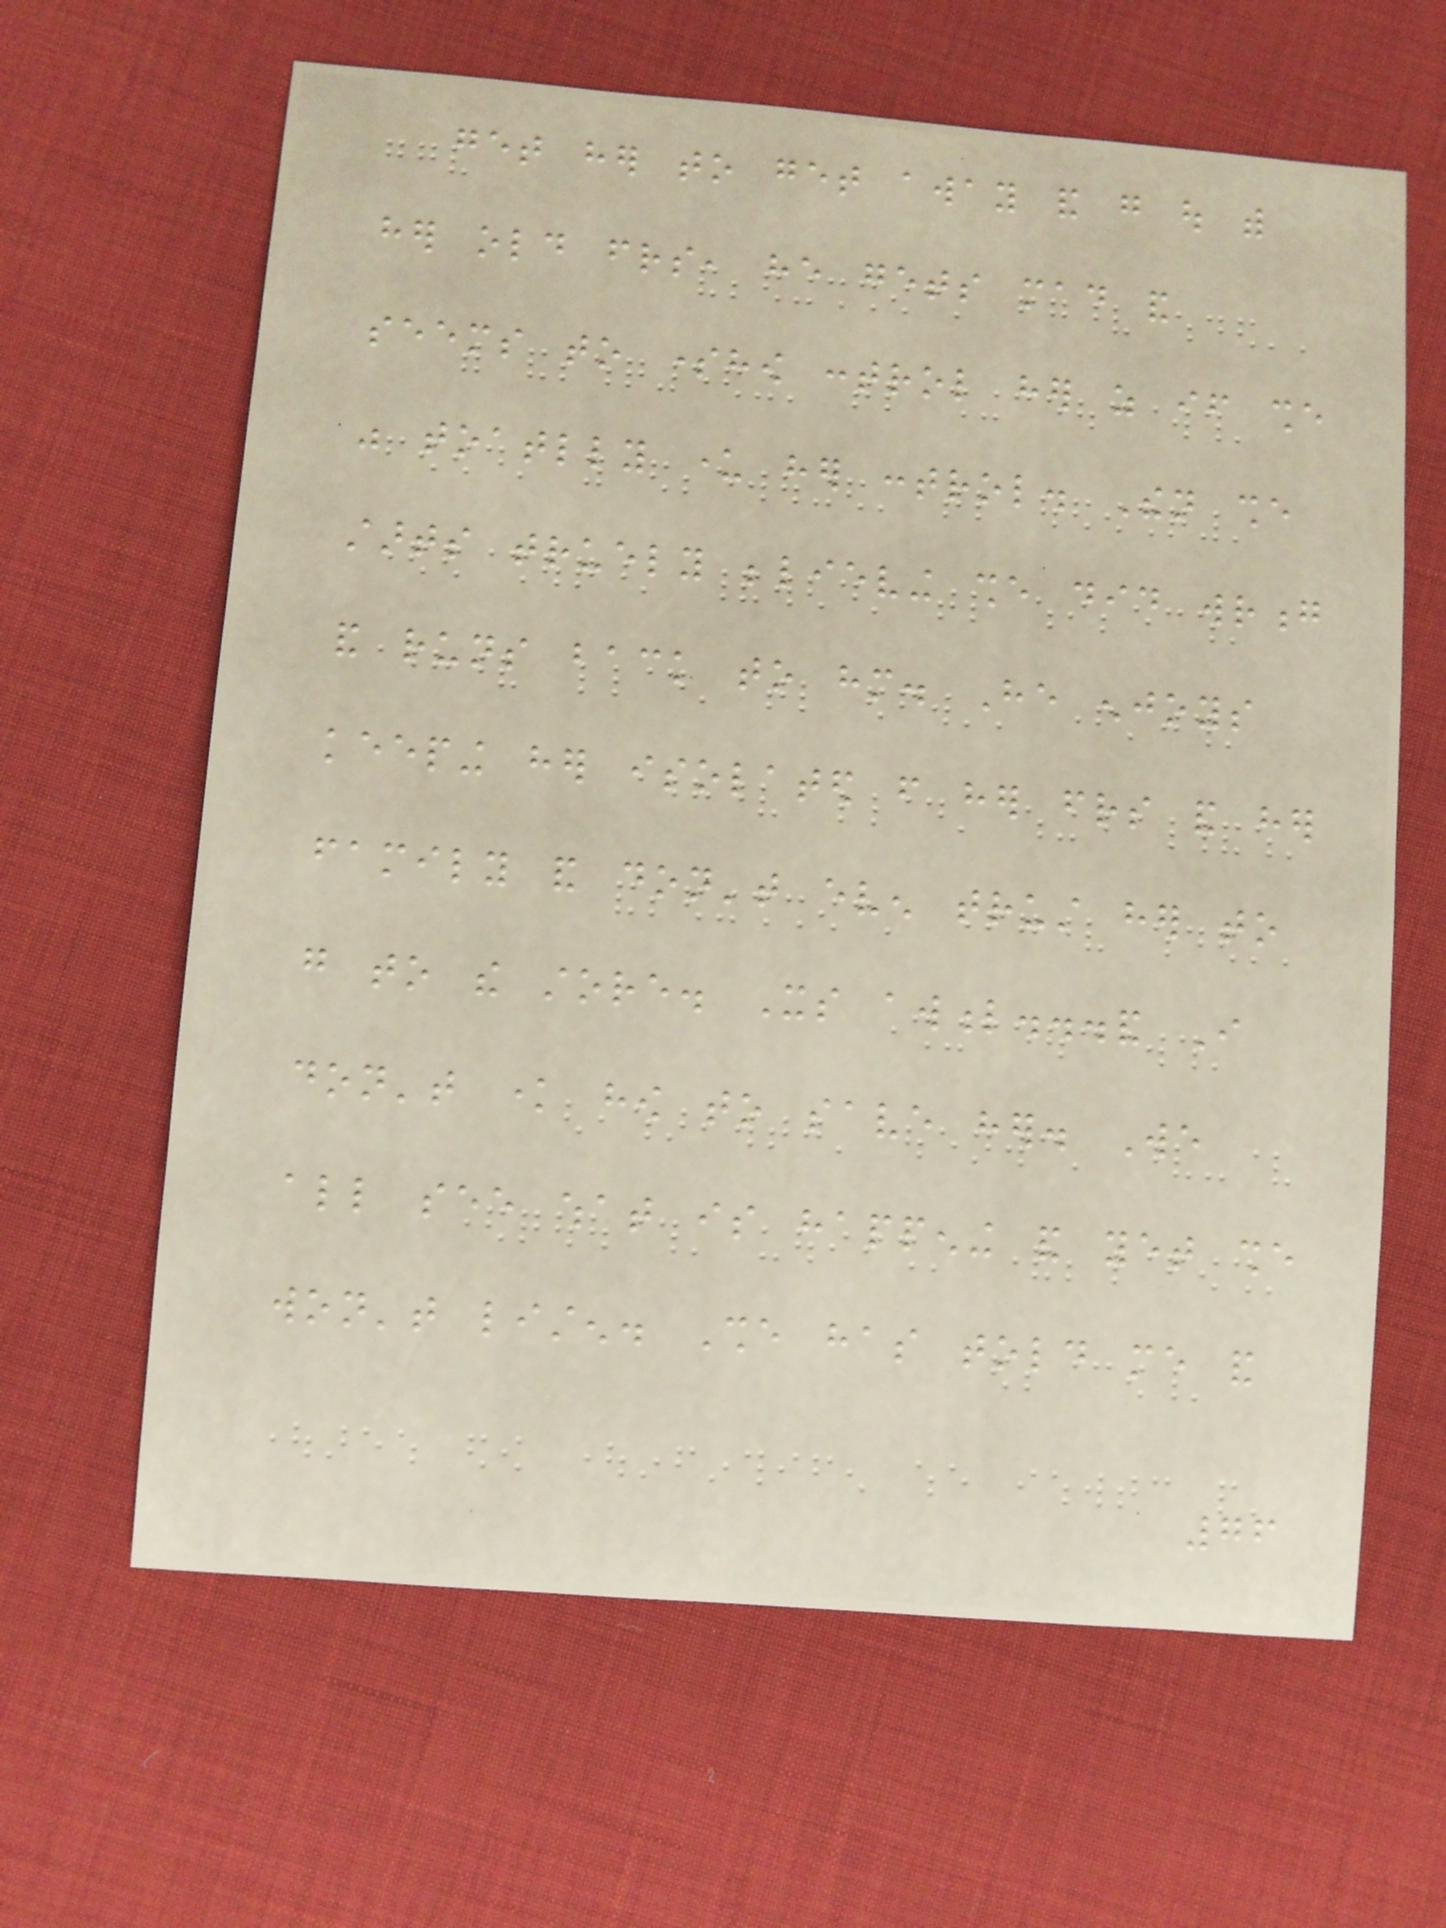get her to get away and go out with
her old friends, he gets mad and
seems to somehow control her as if she
was toatlly under her control. Then she
starts truely believing she did wrong
and runs back to him. He enjoys
keeping her isolated from her friends and her
family and don't even trust her to
go to the store. Its awful...and I
don't know how to save her. We
all see what is happening and yet she
won't listen. She has told me and
76
